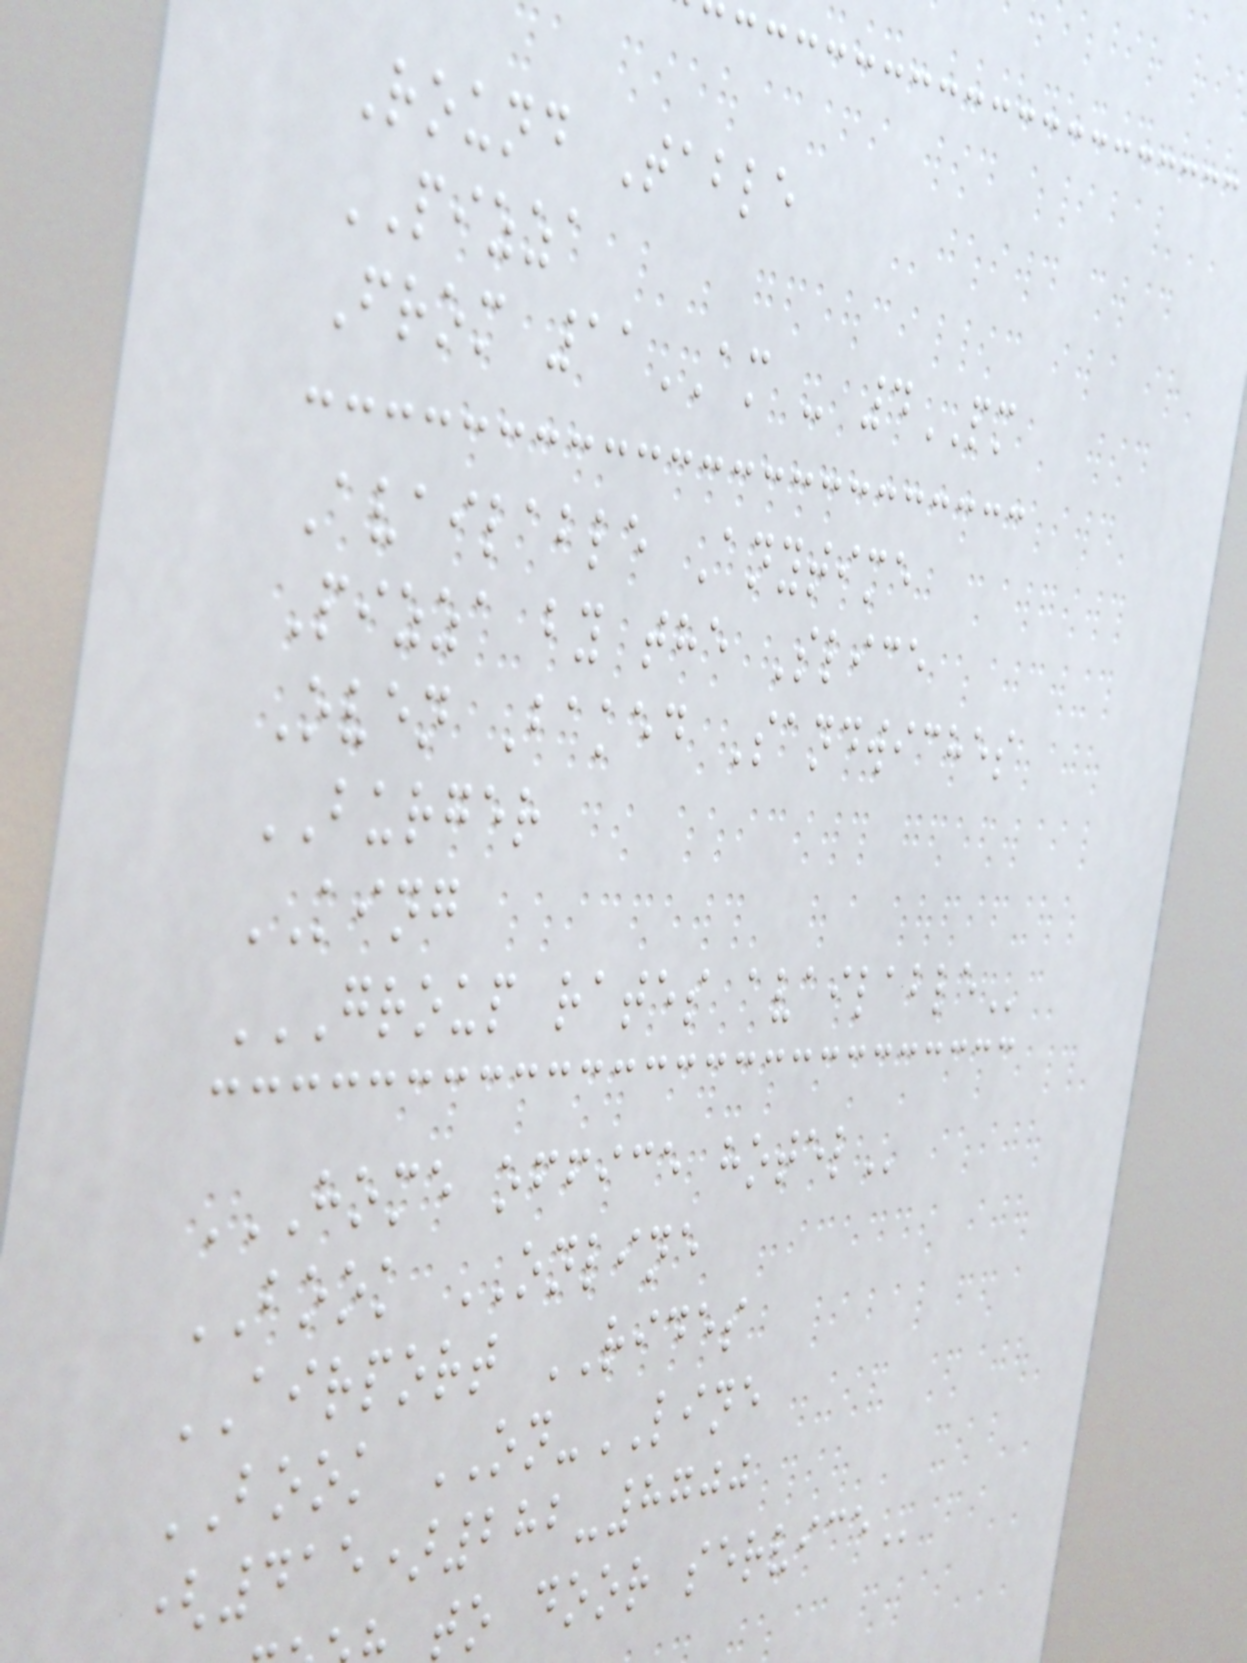Round Table
PIZZA
From 11AM - 4PM
Available Anytime
Pizza by the Slice
Oven Baked Sandwiches
BURGER
KING
GROUP RATES AVAILABLE
HOME OFFICE HOTEL
BOOK ONLINE
AIRPORT RIDES
BOOK ON-LINE
(415)282-8700
to door
